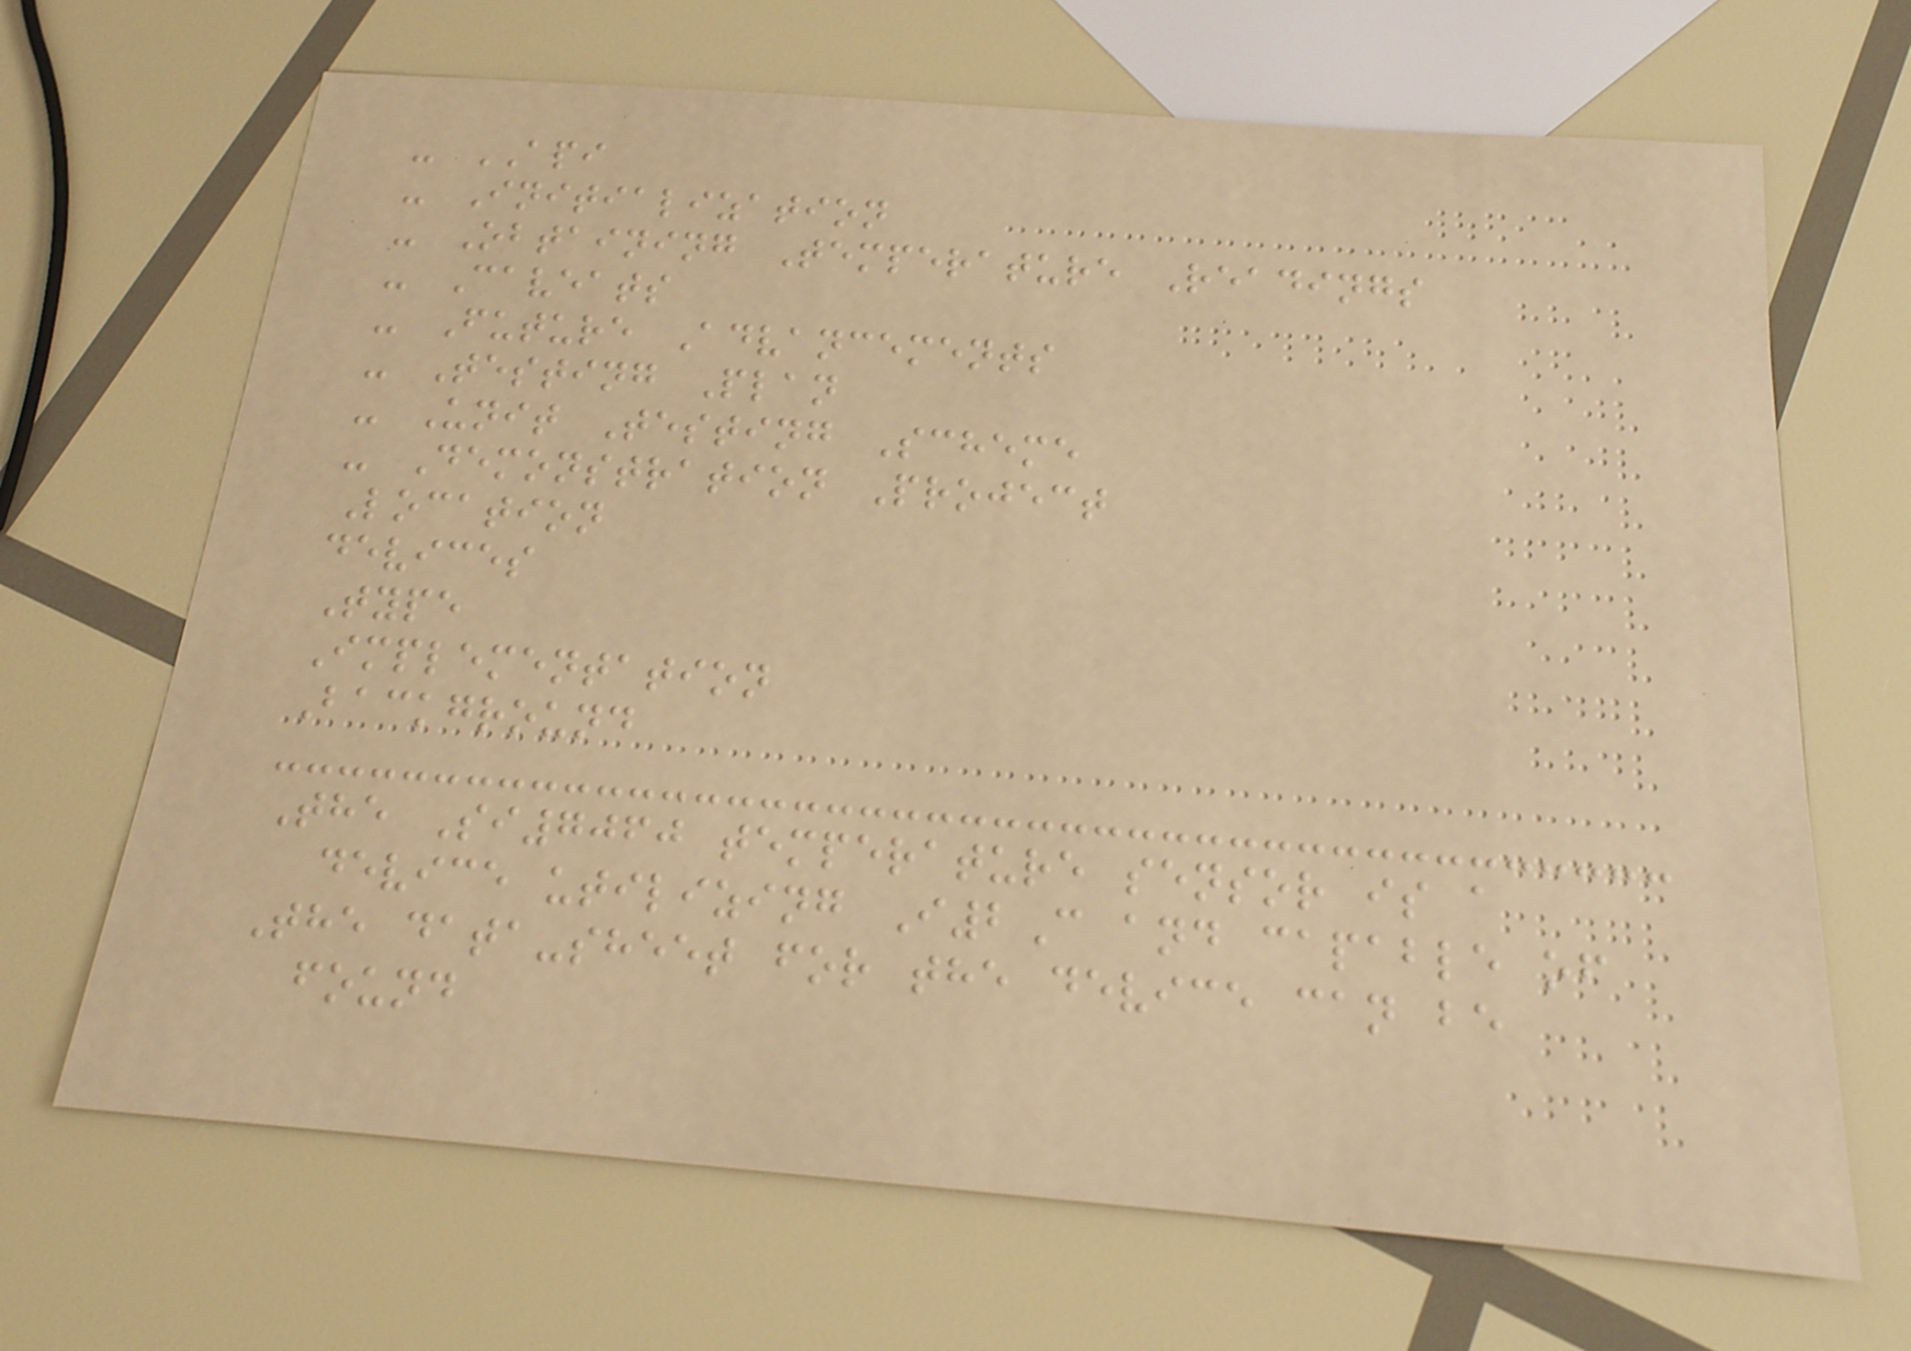- API
- Initialization
- Obtaining Temperature Readings
- Caveats
- Future Advancements
- Testing Plan
- Unit Testing Scheme
- Demonstration Project
Location
devices
Type
Implementation
Background
The Si7060 temperature sensor is a
device utilizing I2C and capable of
The data-sheet for the device can be
found
